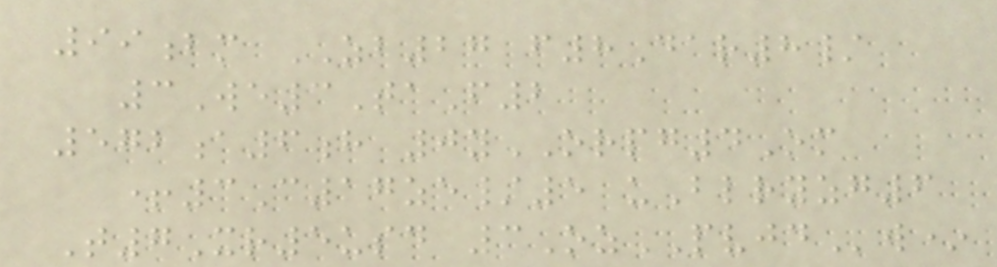99bm ZB27 f8Dar8/
3We3TaF2
572a6h 0yORPG4Om
+3C17ze/5 uBlryzg6
T7Xr5usd 3OzPVJDw*
